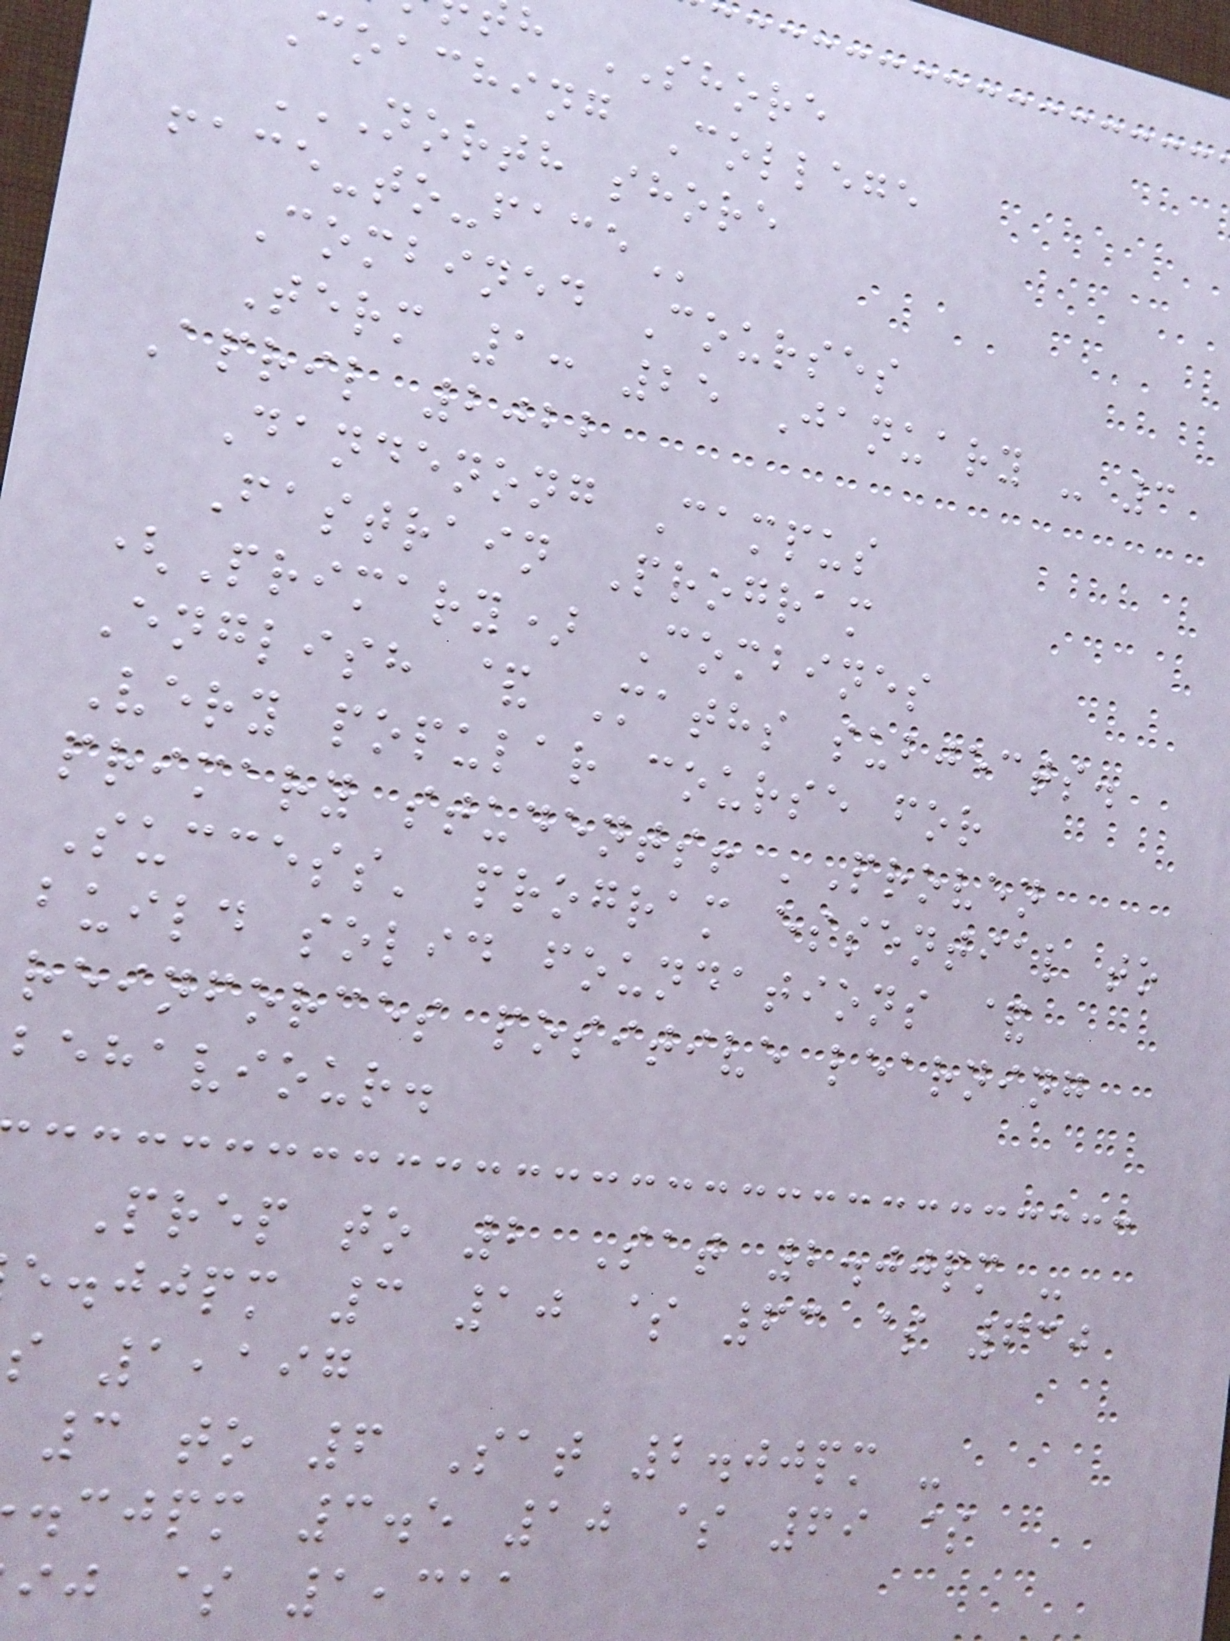h SHORE
coaching College
NORTH SHORE
Combined Courses
Term 1: 25 January - 3
April 2022
Dandenong Campus
Fastrain Program
(Primary) Combines
English & Maths subjects.
Very popular course for
primary students! 'Proven
Success' program essential to
build solid foundations &
reinforces positive learning
behaviour.
Prep to 2 Sat 2.00pm -
e.jjpm 3 10 $ 63 $ 630
1,197
3 to 6 Sat 2.00pm -
.cjpm 3.5 10 $ 69 $
ij $ 1,311
